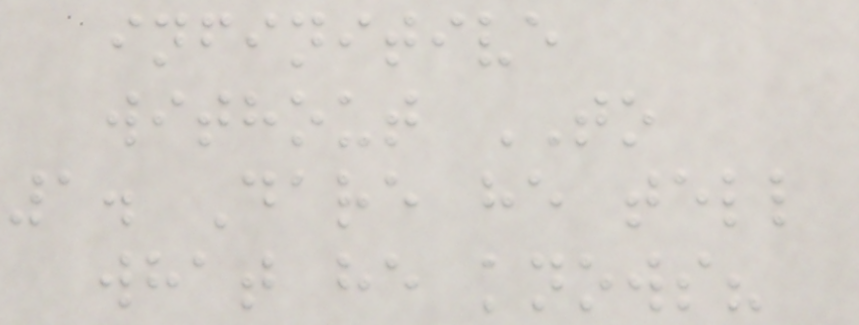infinitive
without TO
1. Dare he tell
what he knows?
